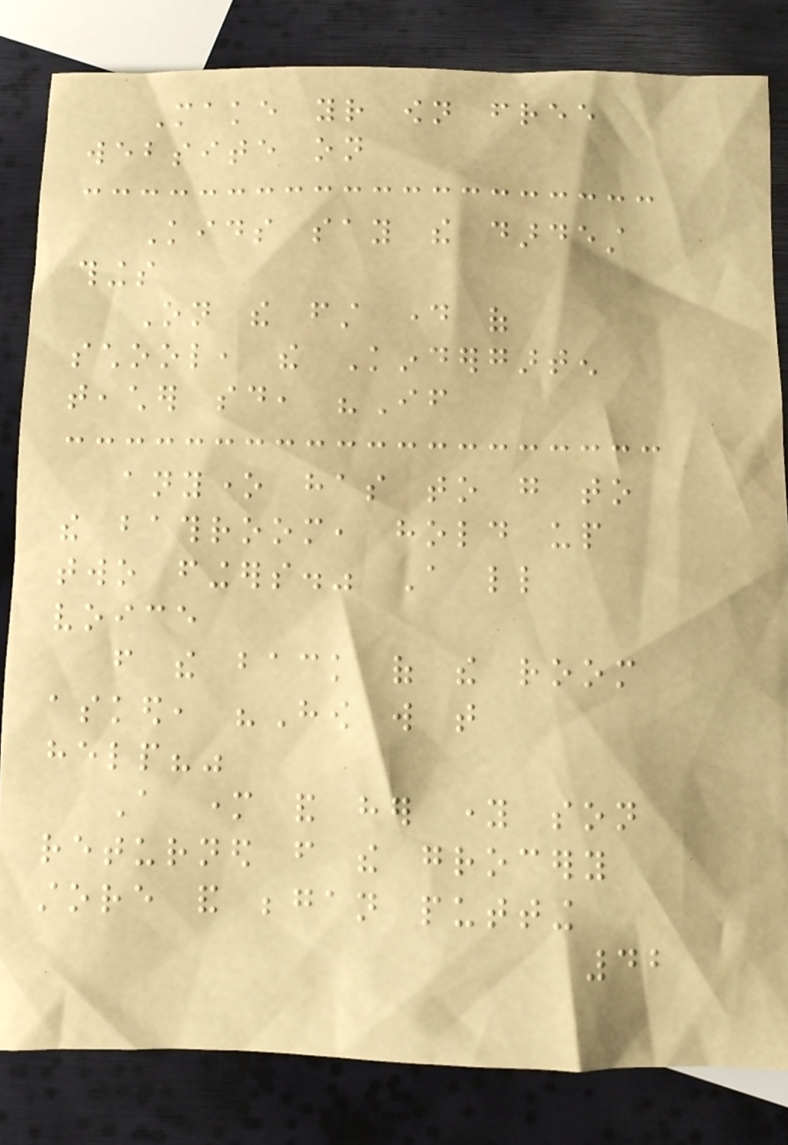Make your own free
website on
Kids say the dardest
things
On the first day of
school, the Kindergarten
teacher said, "If
anyone has to go to
the bathroom, hold up
two fingers." A little
voice
from the back of the room
asked, "How will that
help?"
A mother and her young son
returned from the grocery
store and began putting
42
